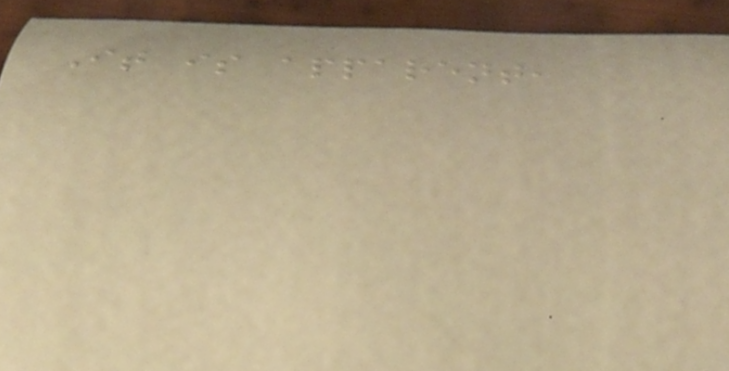It is apparent,
